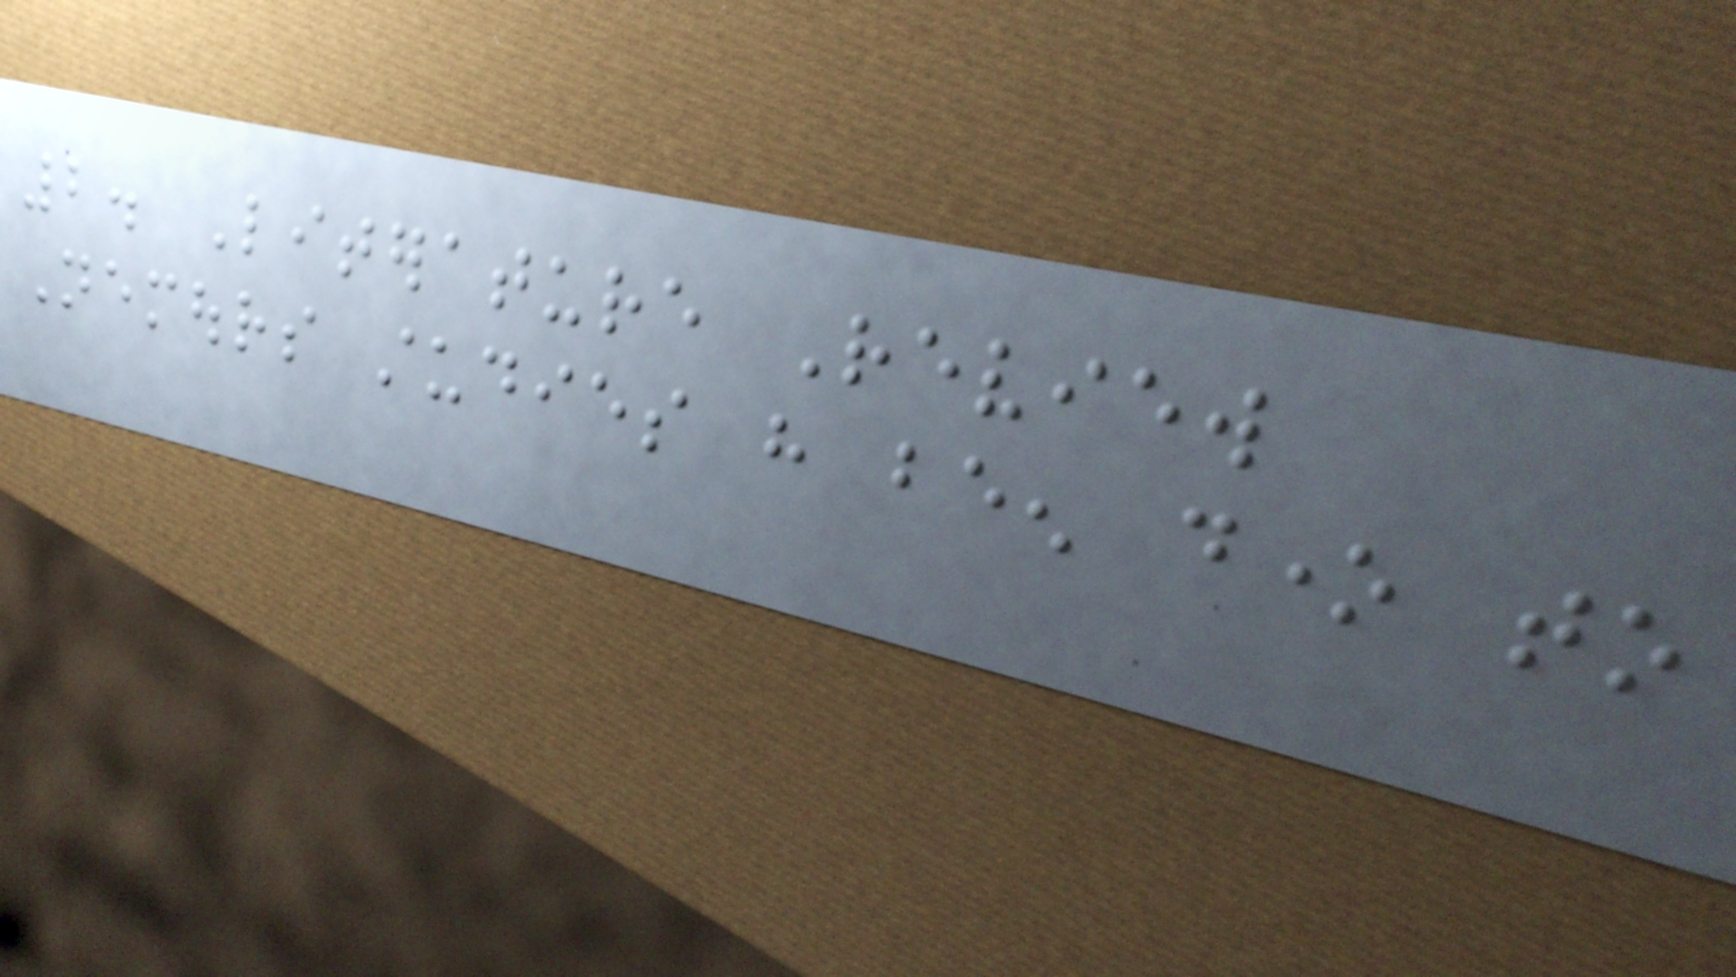2. Literature Review
Nemours studies have been done to
